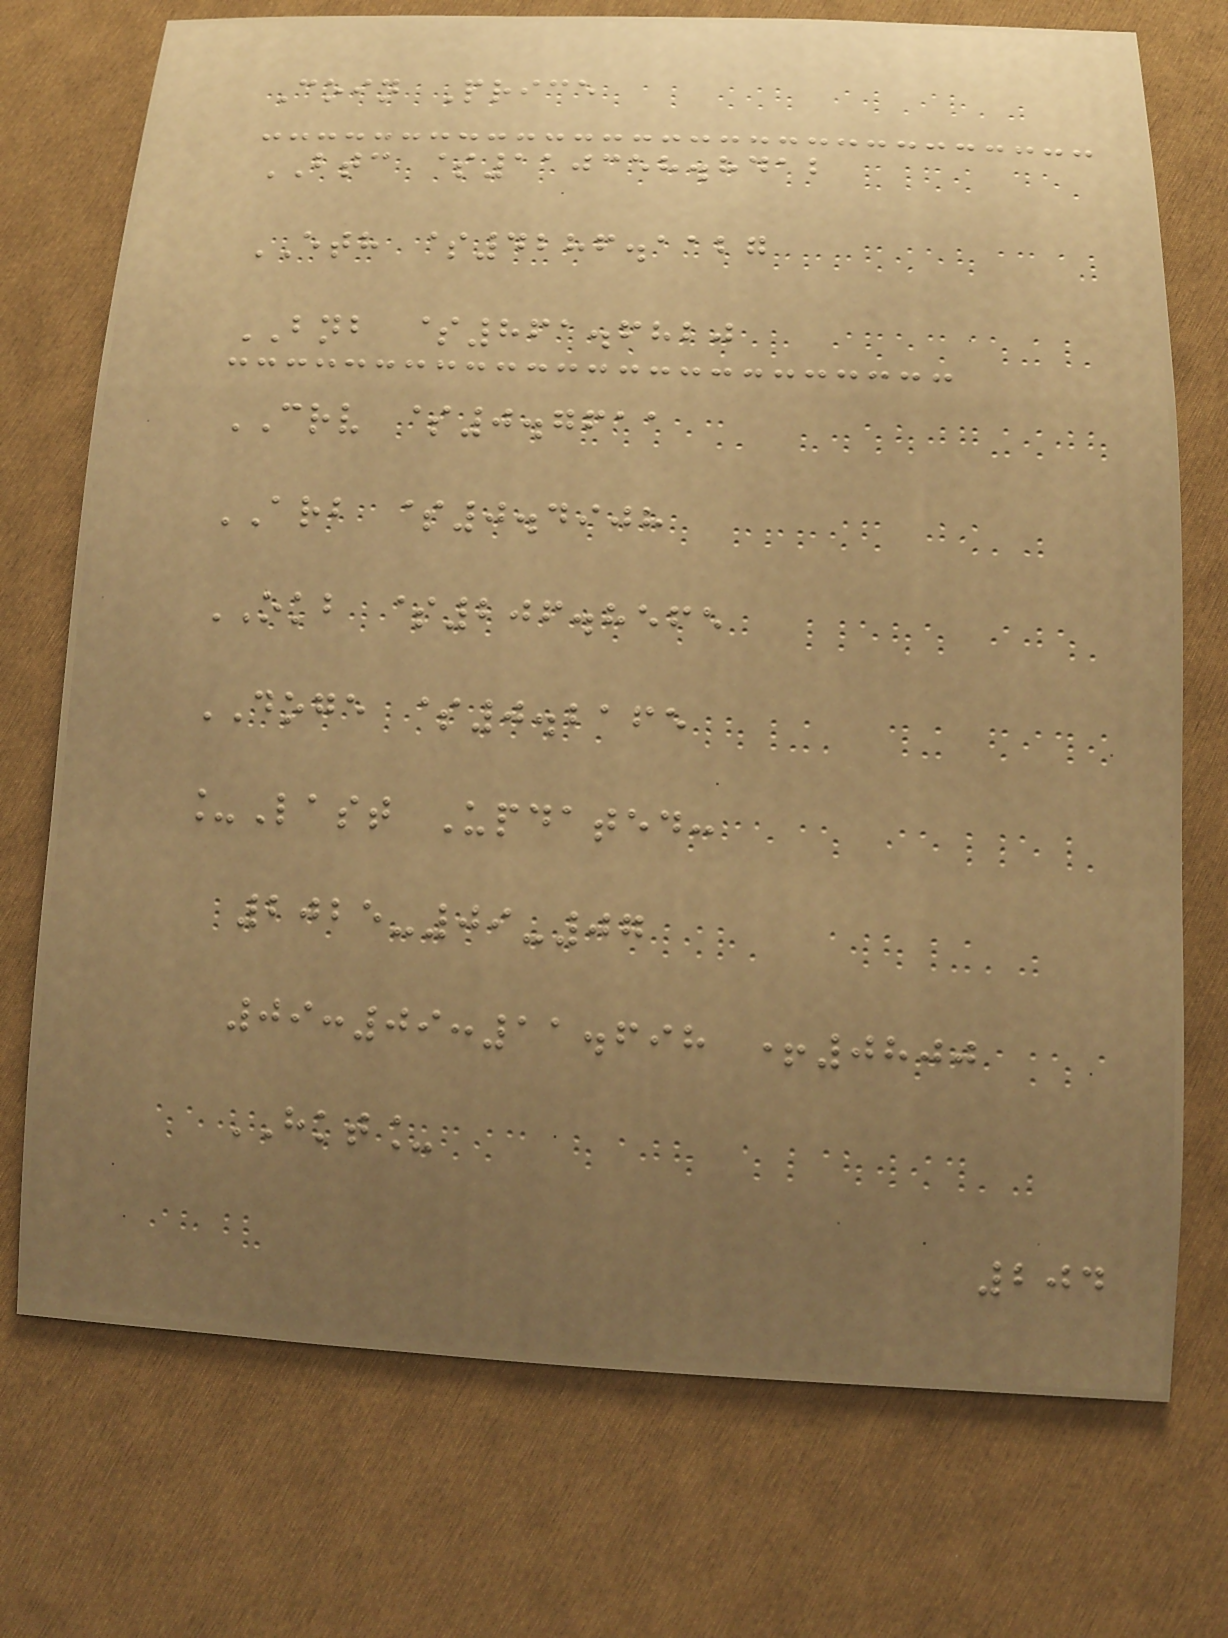Coin Price
BTC $110358.8412
ETH $4286.1127
BNB $861.6820
CRV $0.7611
ARB $0.4908
OKB $206.8565
DOGE $0.2165
_Last Updated:
2025-09-07
09:09:11.698 +0800
HKT_
204
